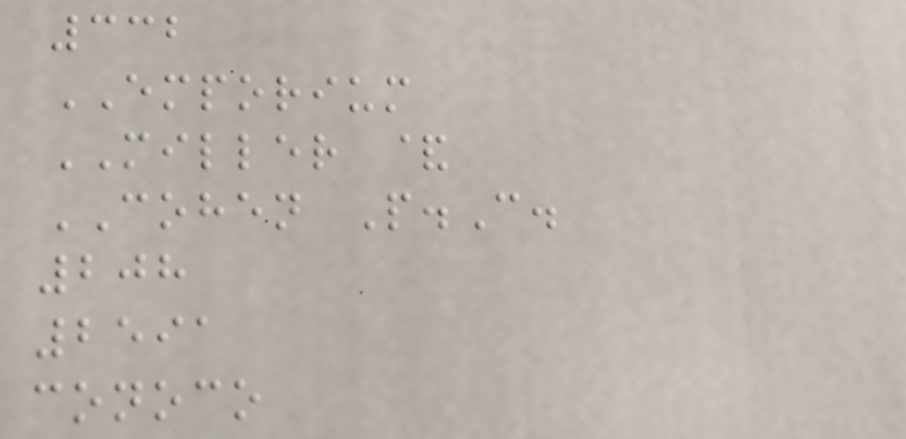332
EMPORIUM
MILLER &
COHEN P.C.
208
2591
conoco
